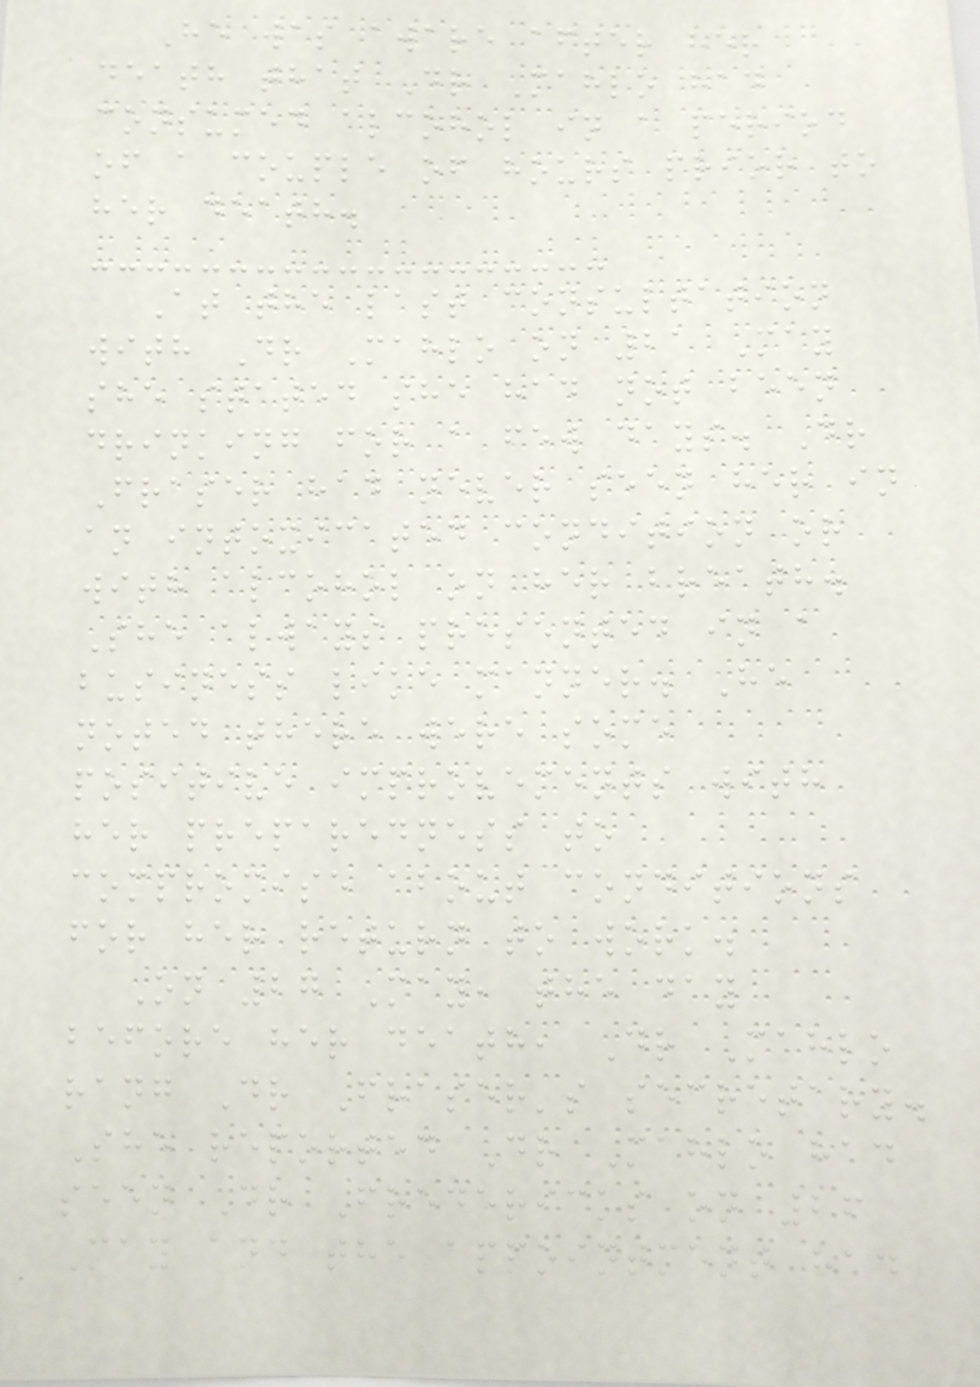He was aware after her
death that Dr Mahlo had
consumed alcohol in a period
of a couple of hours prior to
her death.
At the last consultation
with Dr Mahlo on 21 May
she stated she had not been
drinking for a few days. Dr
Fraser had never seen her in
an intoxicated condition or
with alcohol on her breath.
She always presented in a
business like manner. He
noted there were some
positive improvements with
her preparedness to
compromise about conditions
for her return to work.
On 27 May, the day
before her death, Dr Mahlo
rang Dr Fraser's secretary.
She reported Dr Mahlo had
seen Dr Fredericks on 26
May and the appointment had
